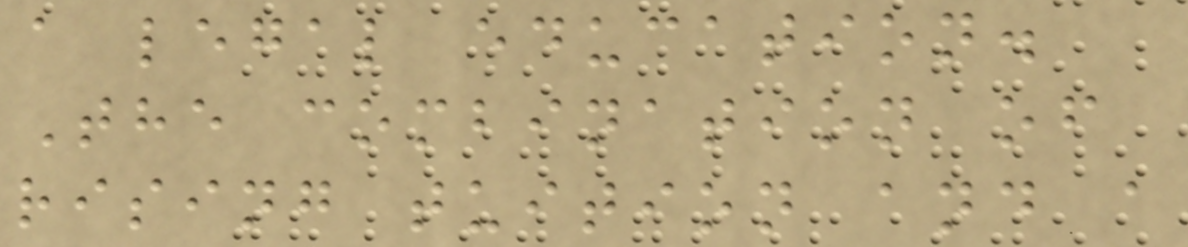a legal education.
The combination of
rising tuition and a
